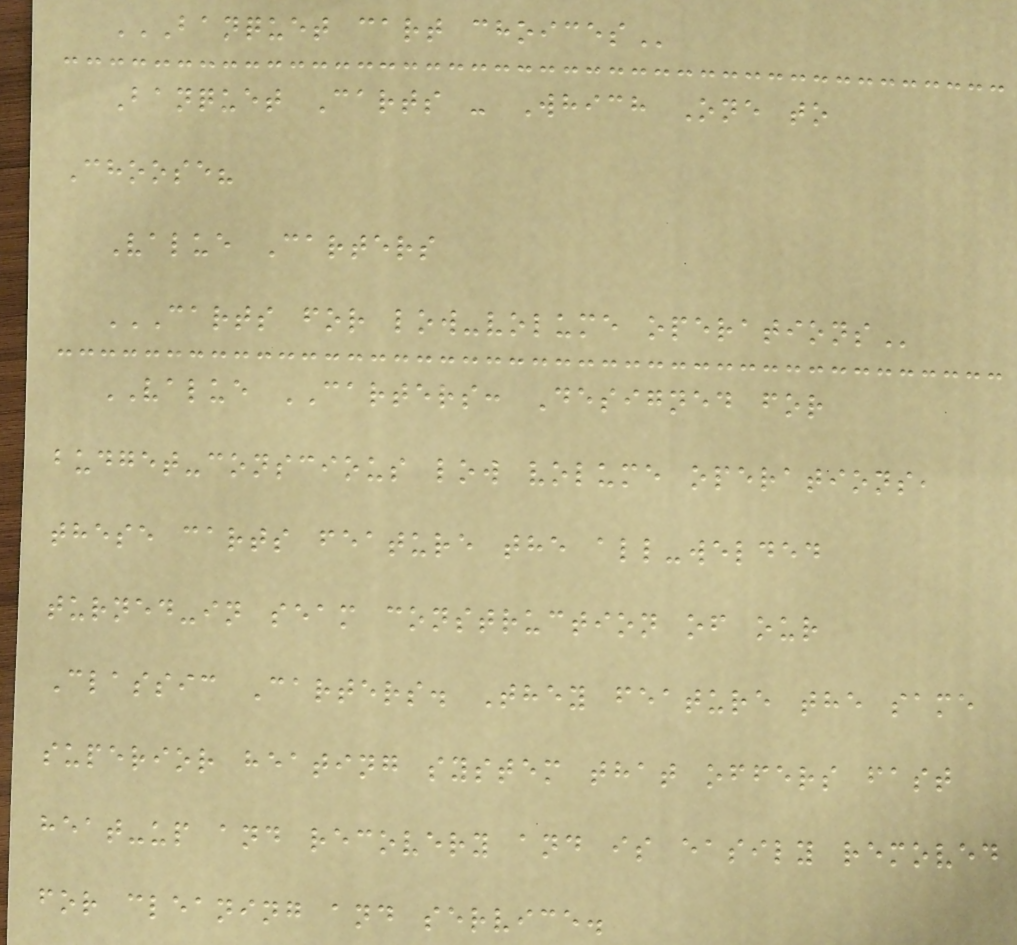BANQUET CART CHOICES
Banquet Carts - Which One to
Choose?
Value Carters
CARTS FOR LOW-VOLUME OPERATIONS
VALUE CARTERS: Designed for
budget-conscious low volume operations,
these carts feature the all-welded
turned-in seam construction of our
Classic Carters. They feature the same
superior heating system that offers fast
heat-up and recovery and is easily removed
for cleaning and service.
